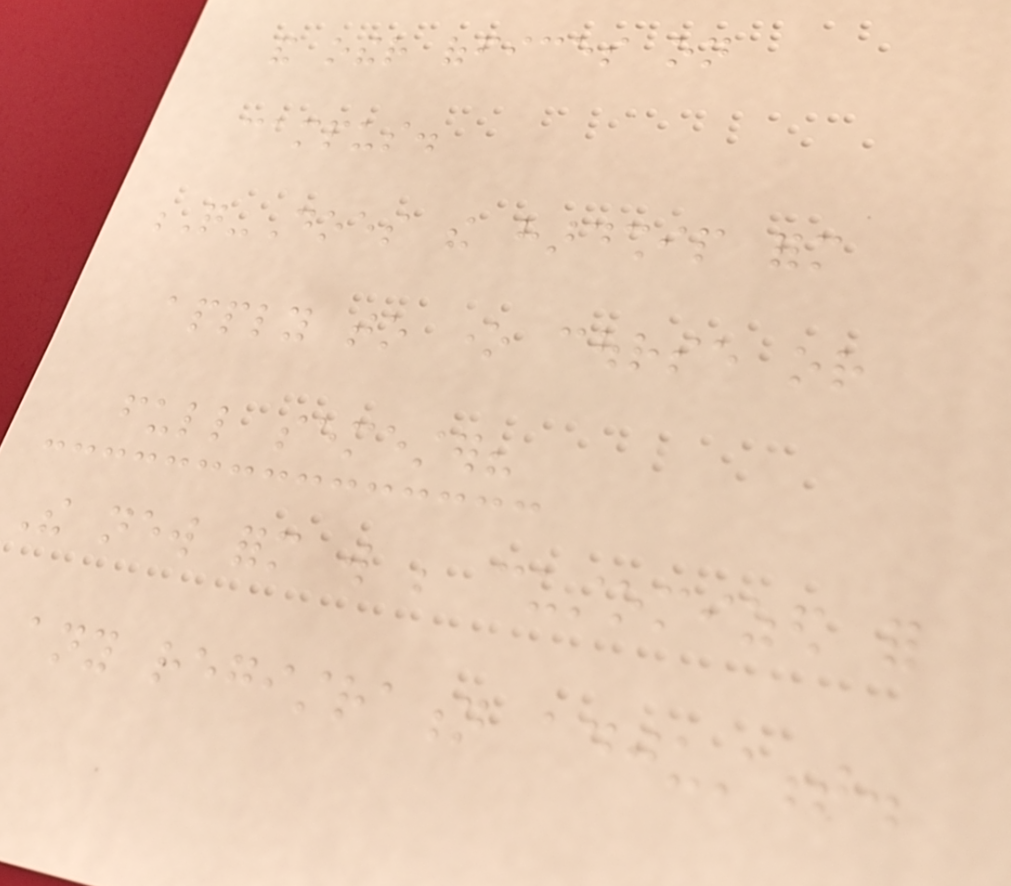and other offices on
campus.
Q-Does the hardship form
apply to one course or
full semester?
The new form will be customized for
any registration adjustment.
